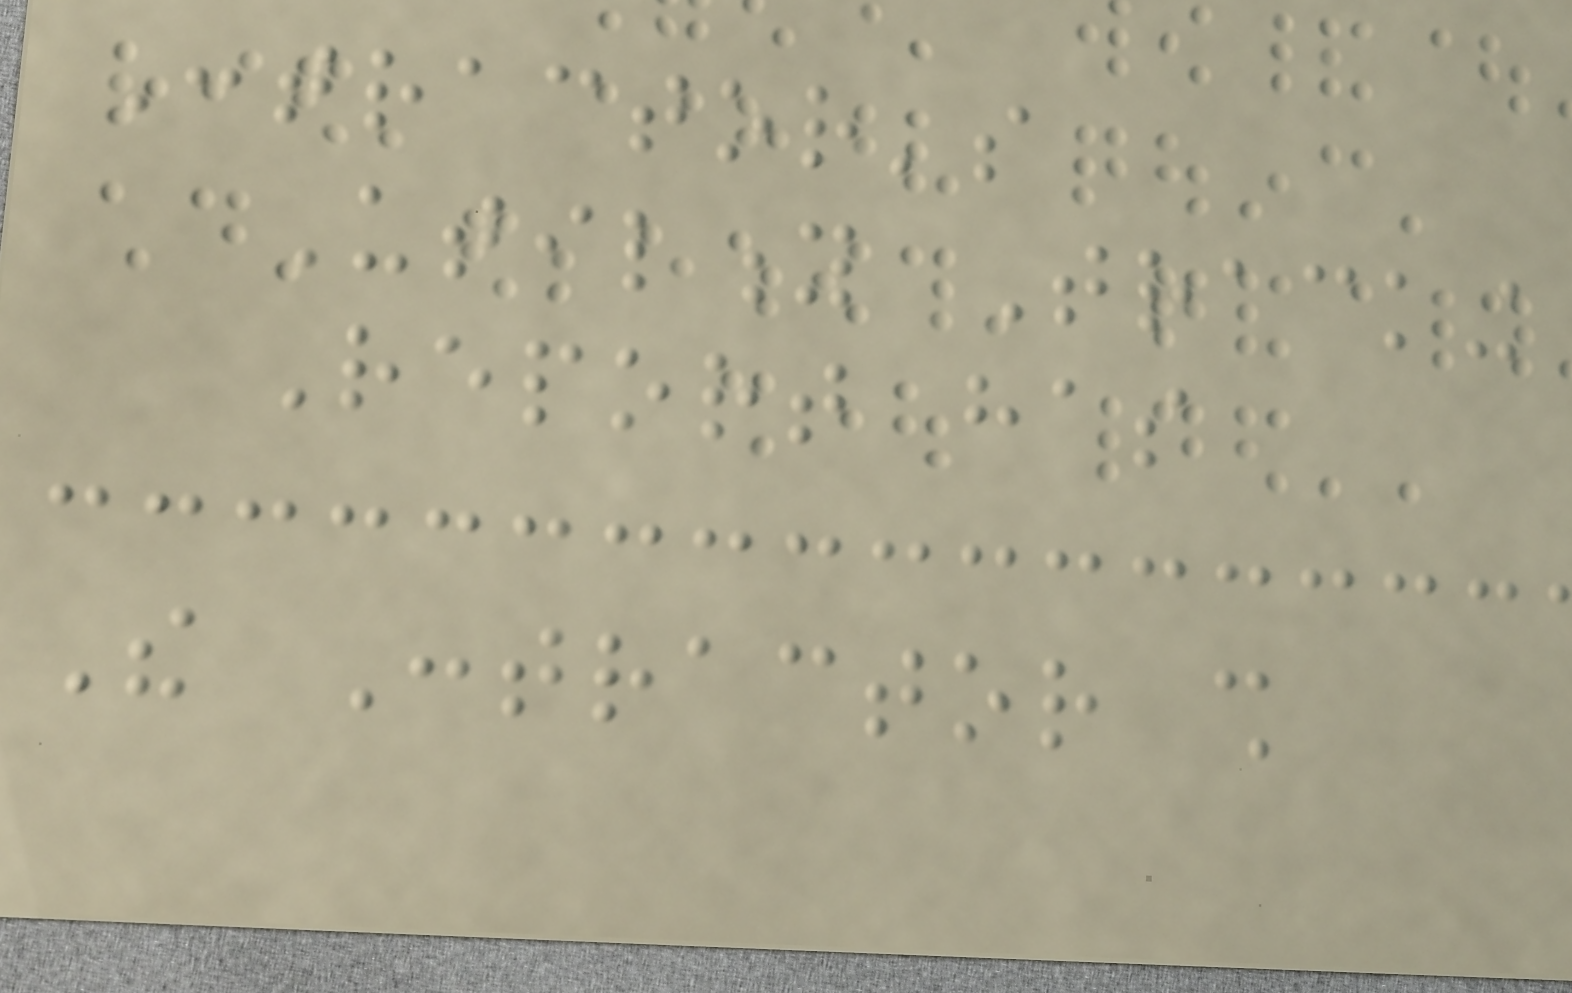Contractor's
Utility Tracking
Report has
The Contractor shall
